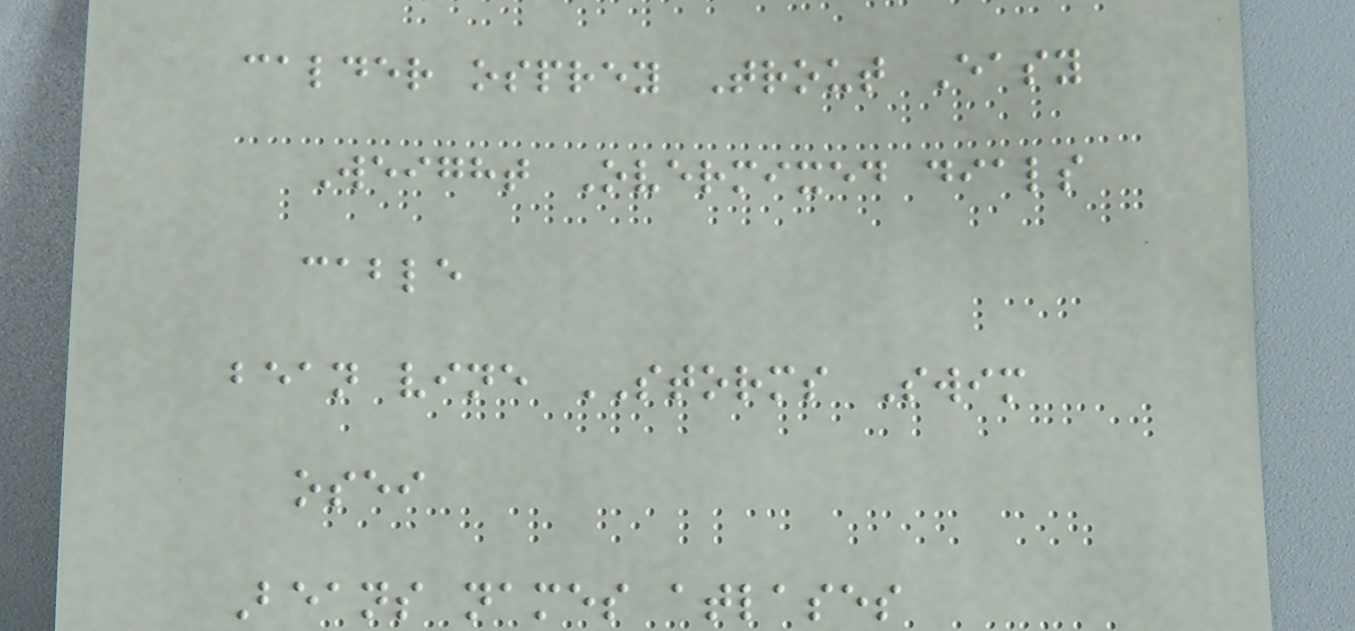calder osprey Trout Easy
Weight Overmixed dials
cable
bean vine STORMS Swim
osei
Beans names atlases
